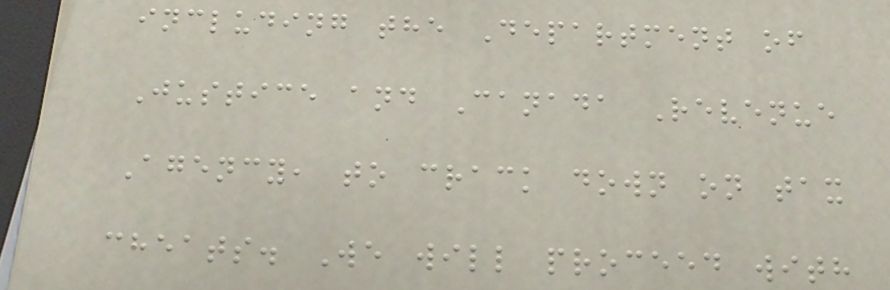including the Department of
Justice and Canada Revenue
Agency, to crack down on tax
cheats. We will proceed with
